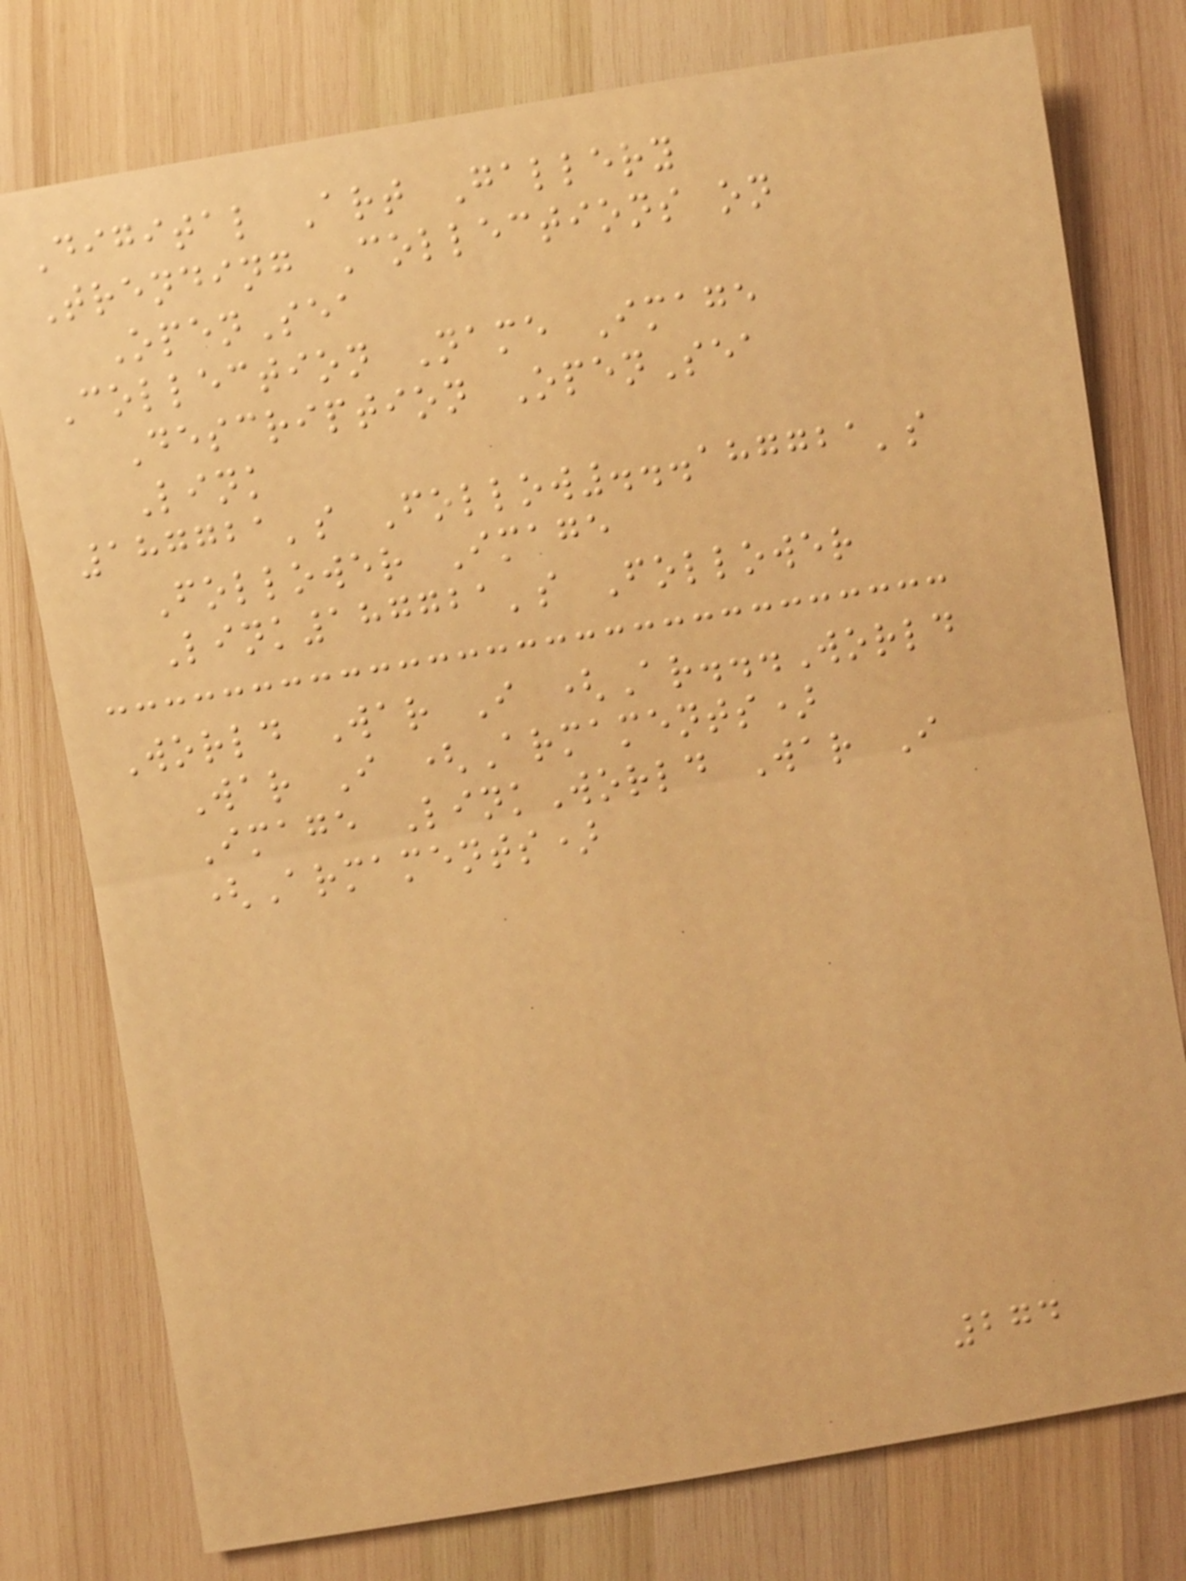Digital Art Gallery
Trending Collections on
OpenSea
Collection Name Image
Description OpenSea
Link
187721's Follow...187721's
Follower Image
Link187721's Follower
World War I (Ar...World
War I (Armaments)
Image LinkWorld War I
(Armaments)
274
